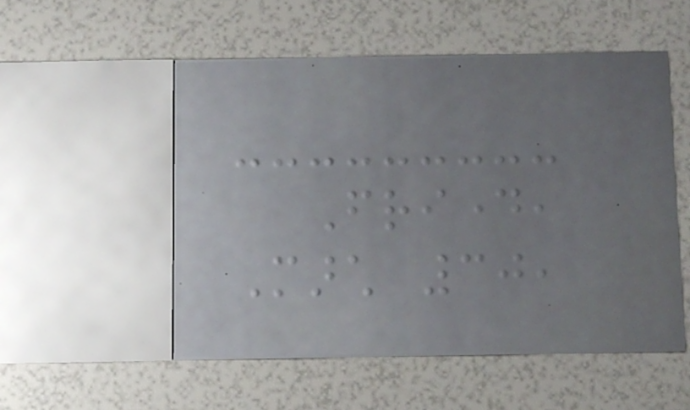Friday,
March 30,
